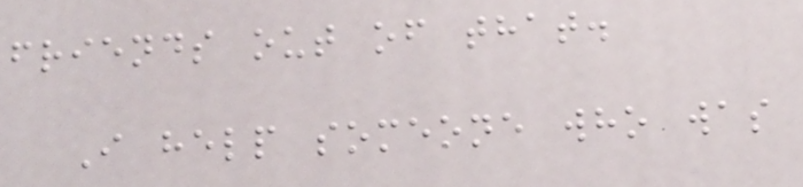friends out of that.
I help someone who was
